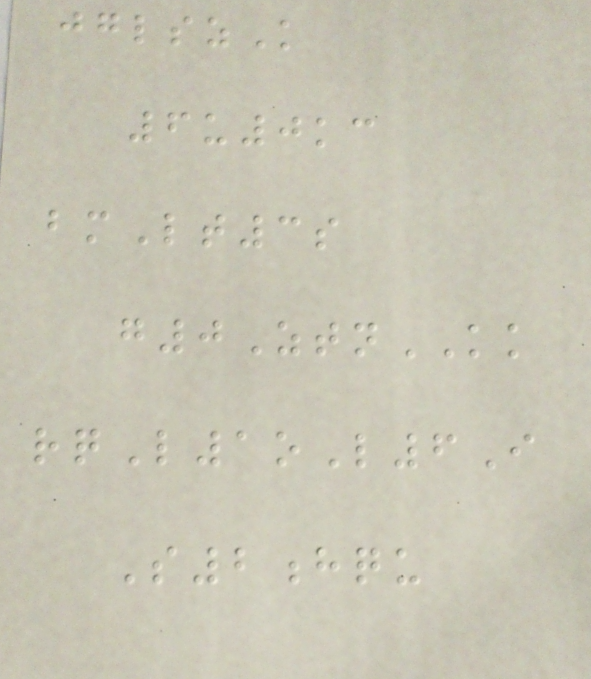jglszK
6u0kc
bmLt3s
g0ZtnKK
rqL1oL6I
S2hqu
